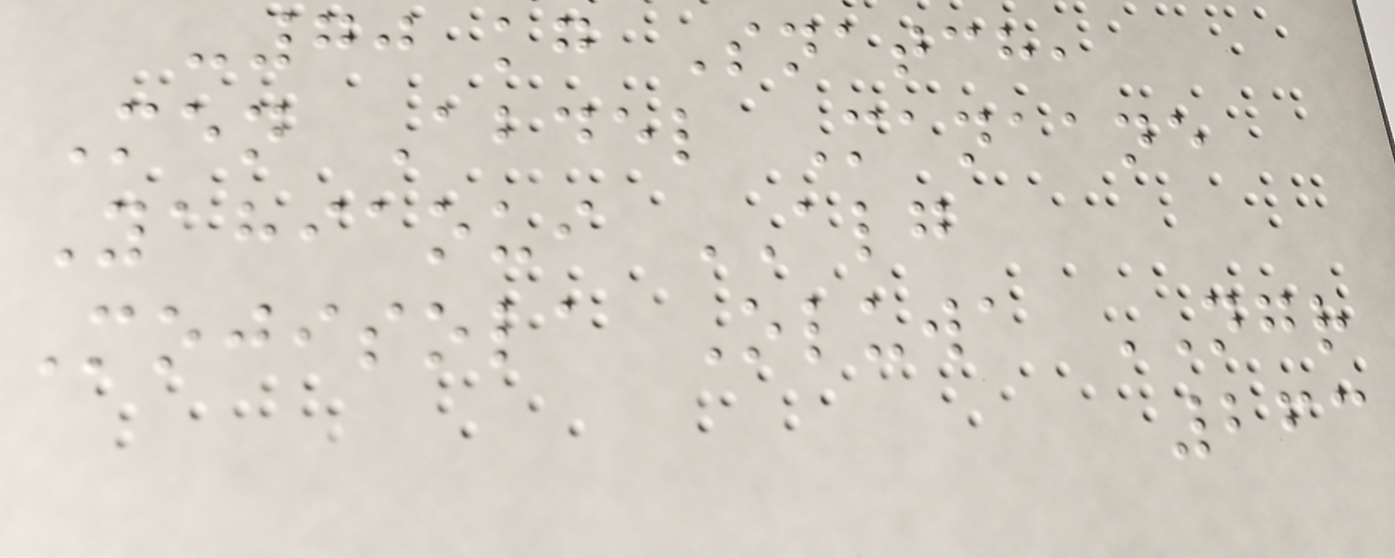-70 kg Snatch,
Men Abdel Manaane
Yahiaoui ALG
Mojisola Oluwa NGR
263
